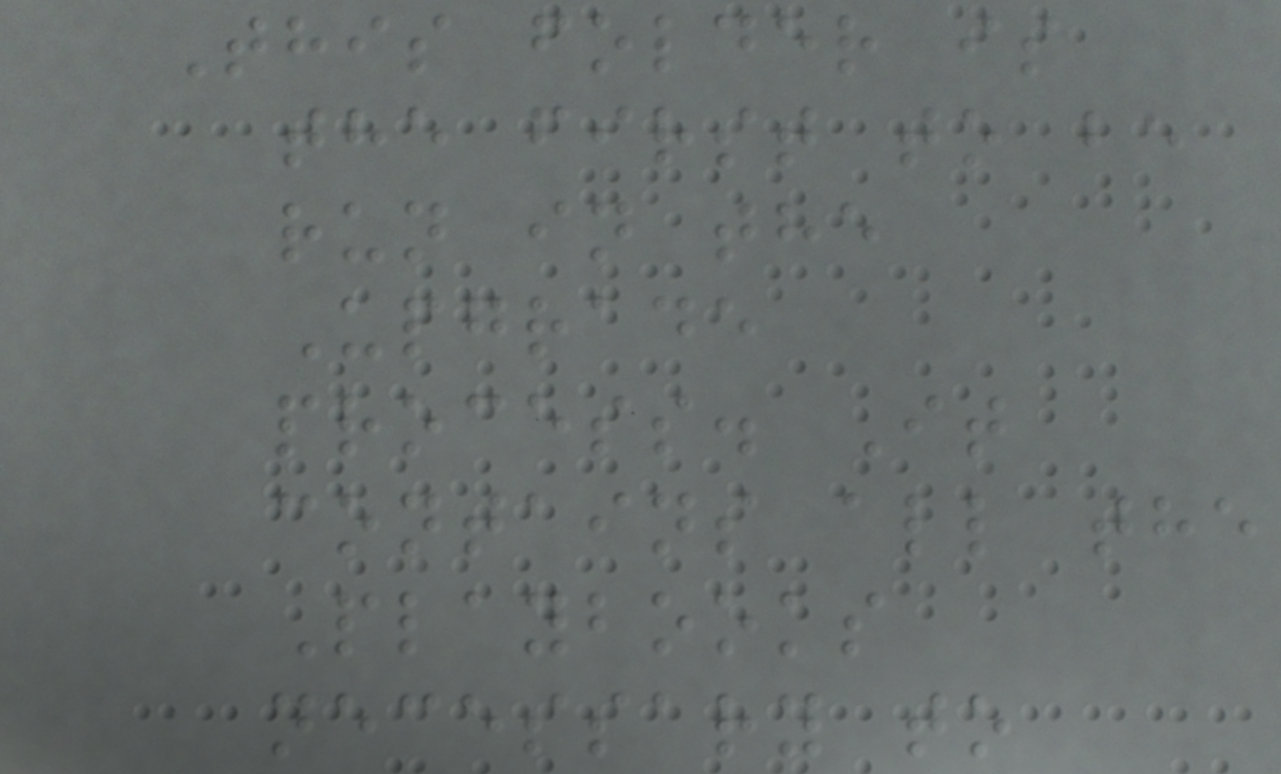This folder is
the first to be
run in the
Upgrade
process. It
contains all the
Playbooks
necessary to
